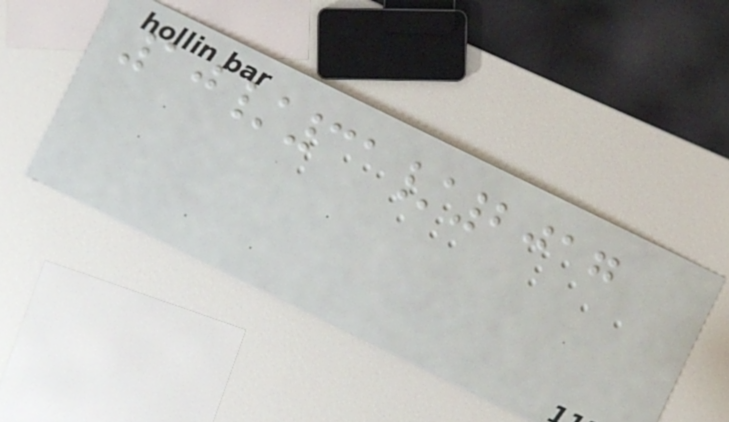10/31/2017
